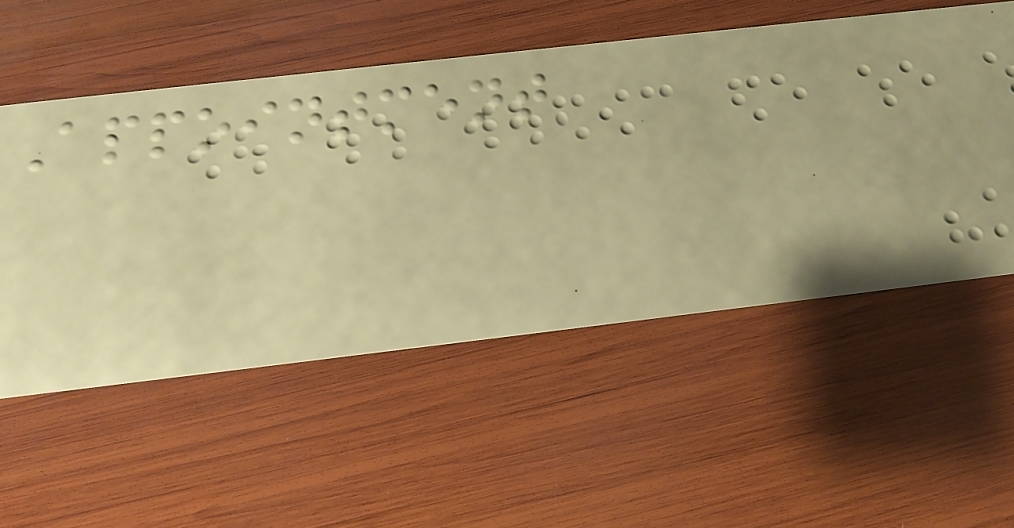Appointment
